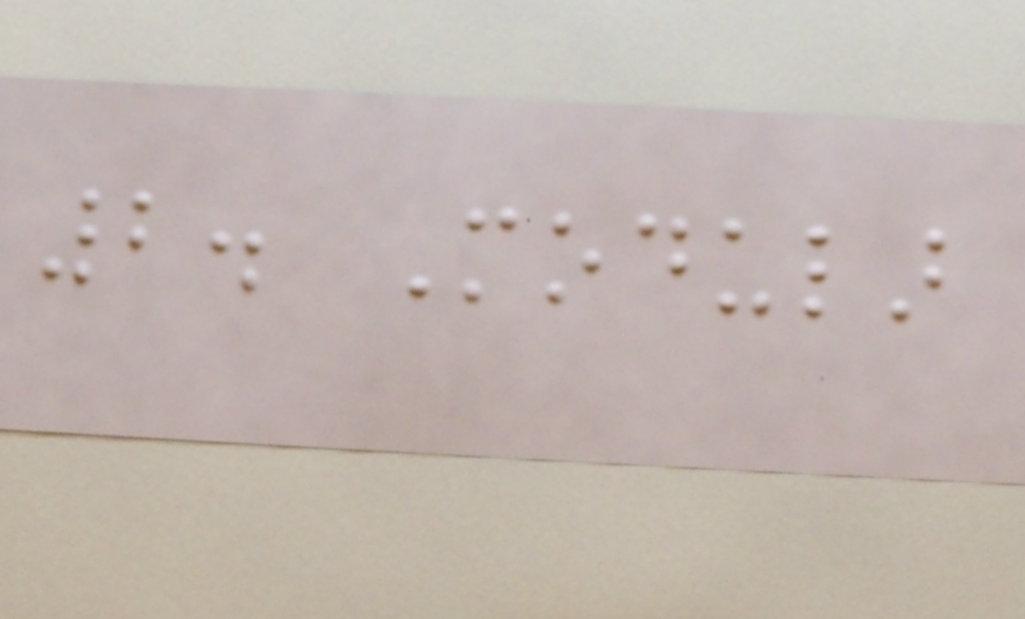2. Modular
